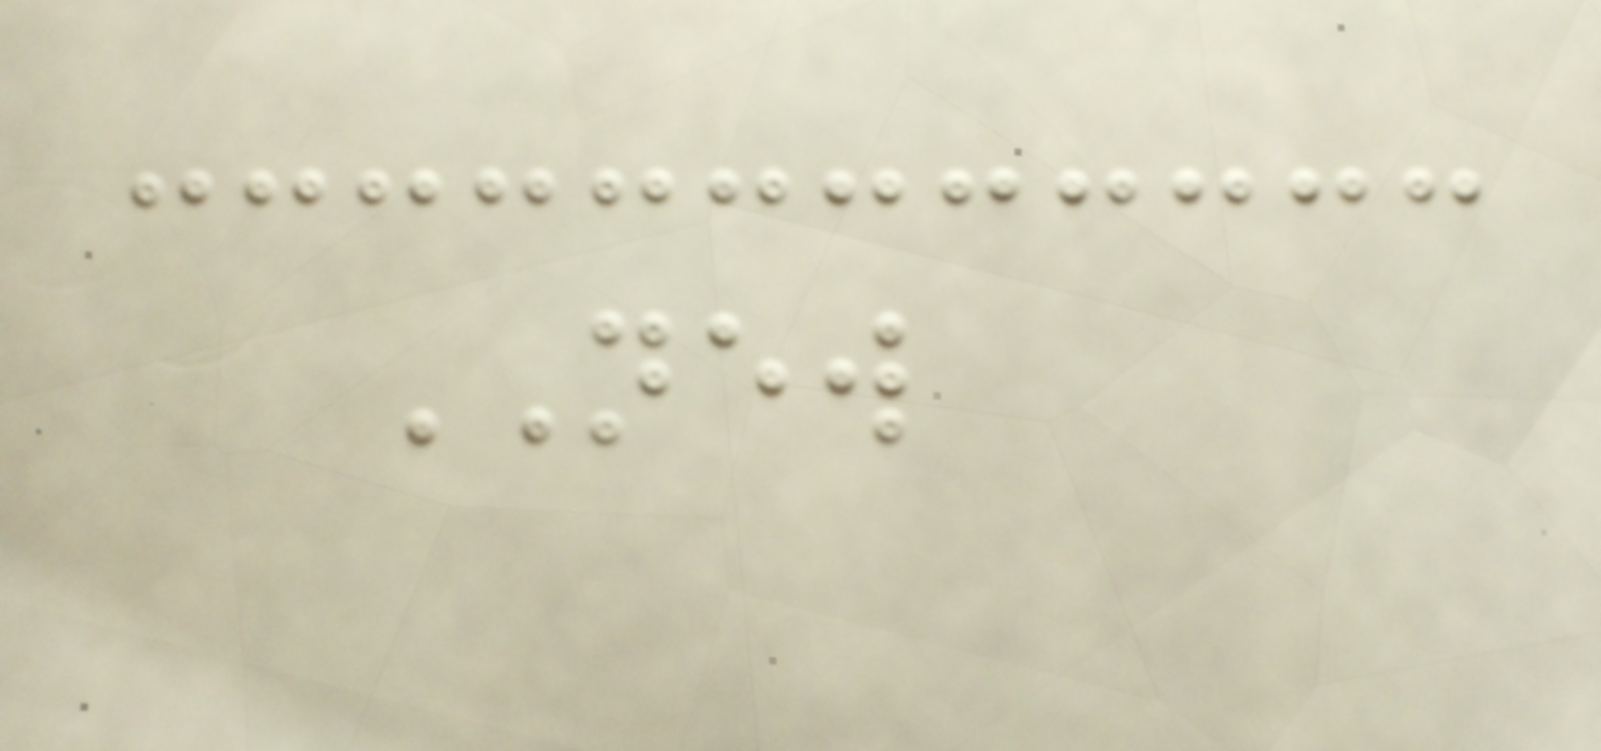NEW
